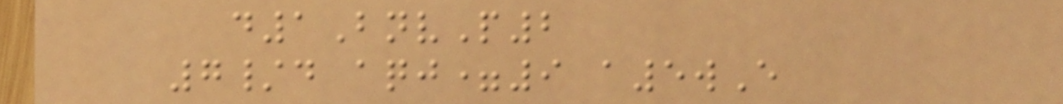d1BnvP2
7/d aqj=9 a5wE
